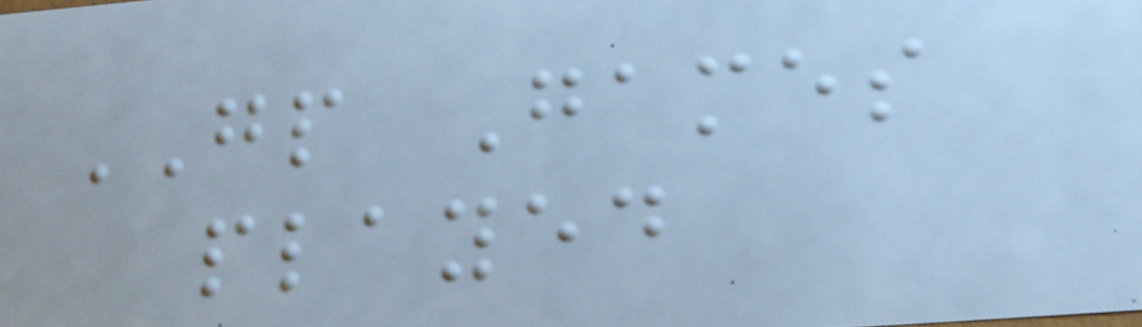GP Games
played
